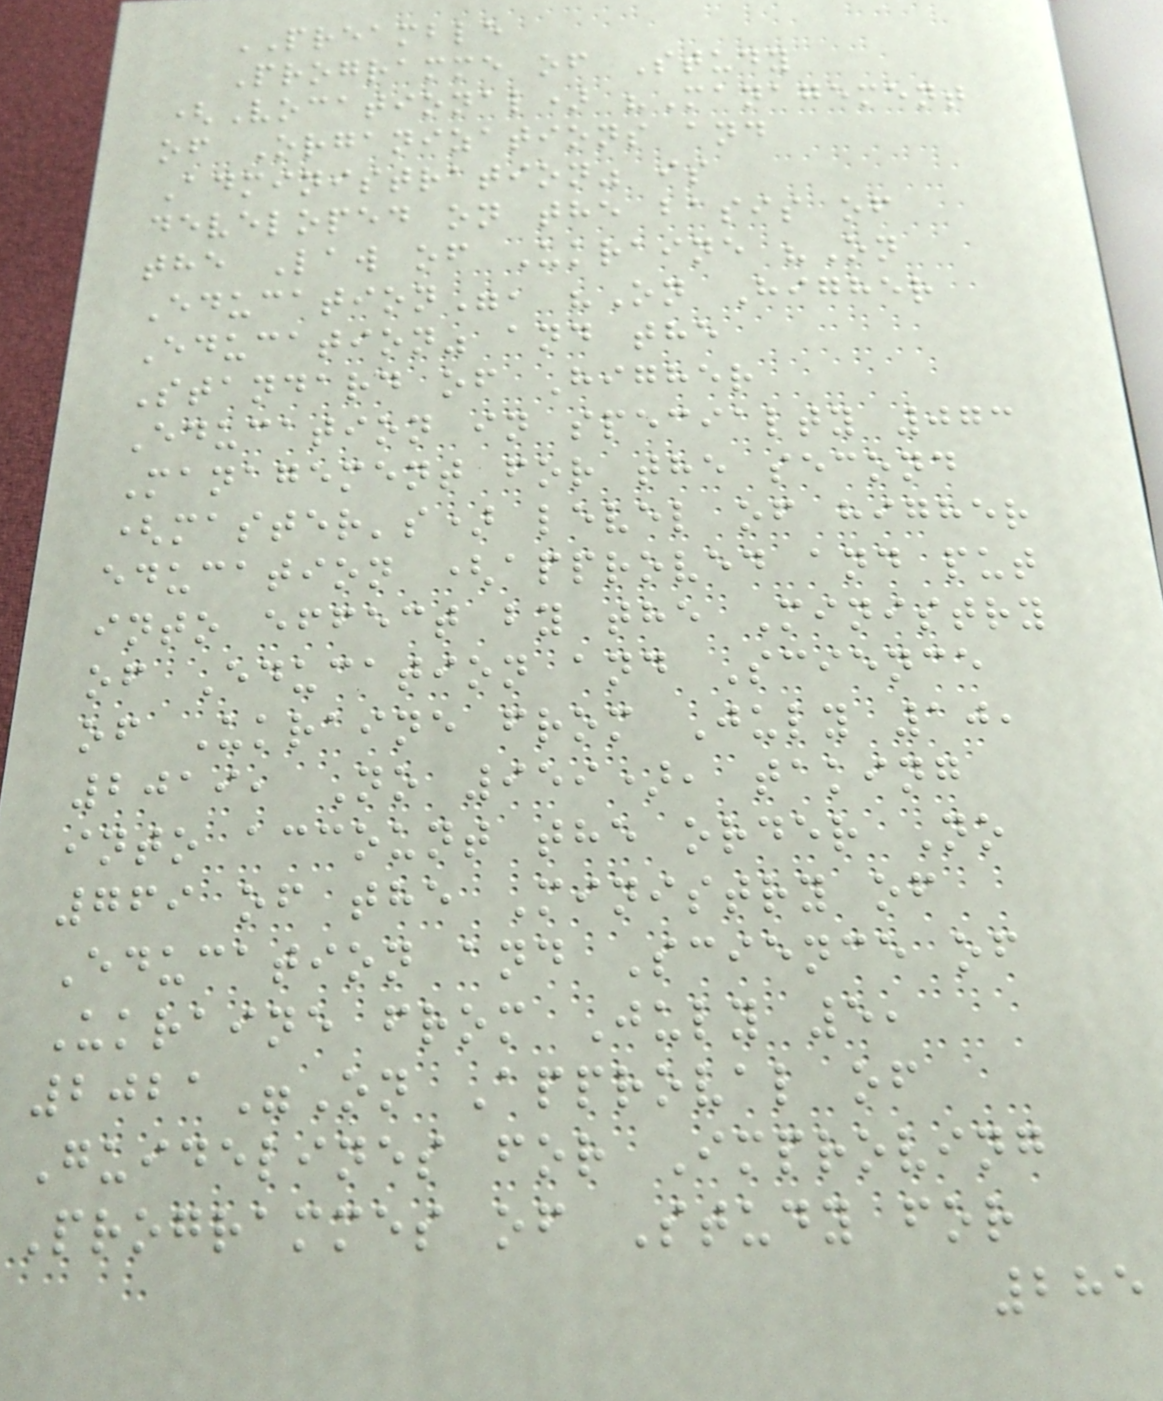PREAMBLE
Programme of Study
(Vocational) "Management
of Organizations and
Administration" is
developed on the basis of
the Law of Ukraine "On
Education", "On Higher
Education" and the
Standard of Higher
Education in specialty 073
Management for the second
(master's) level of higher
education (approved and put
into effect by the Ministry
of Education and Science
of Ukraine from July 10,
2019, No 959), taking
into account the order No
769 of the Ministry of
Education and Science of
Ukraine from July 5,
2021"On Approval of
Guidelines for Improving
Programmes of Study for
285
